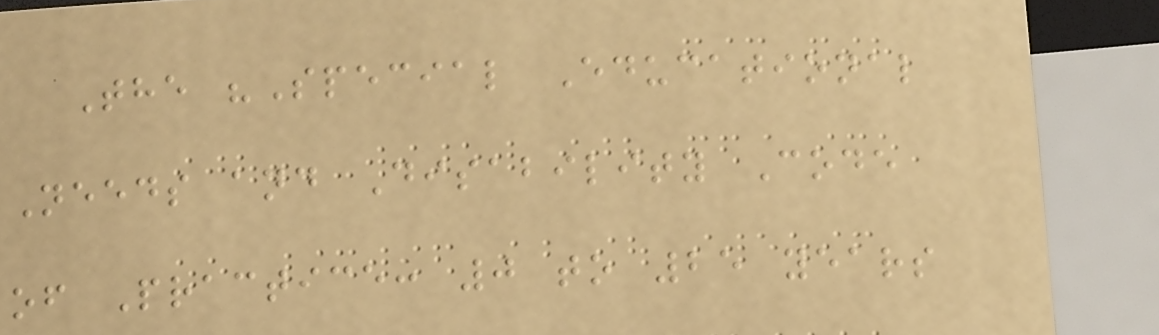The "Special Educational
Needs and Disability Code
of Practice: 0 to 25 years
